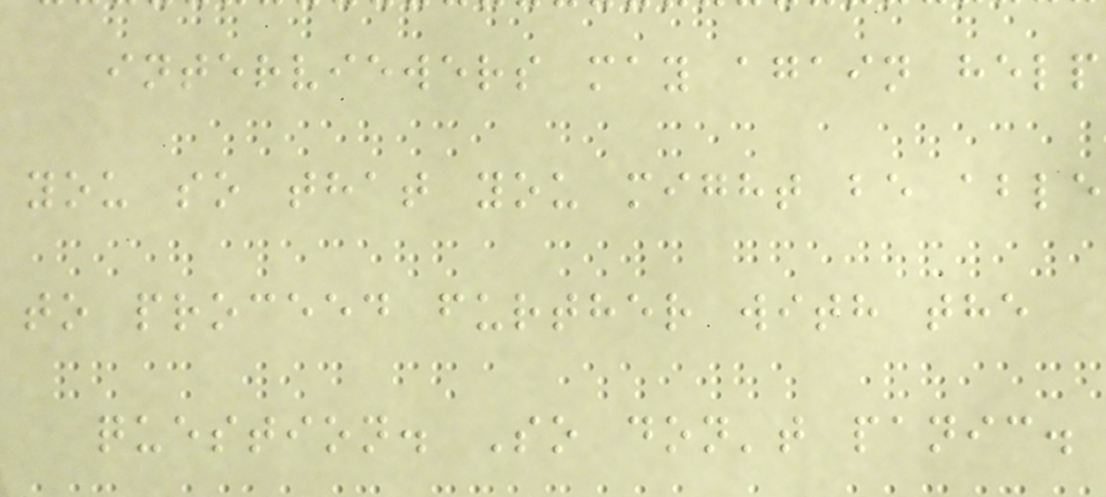interviewers may again help
you so that you might be able
to proceed further with the
question. So don't panic.
